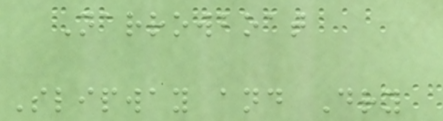Narrowboat
Slipway and Dry
